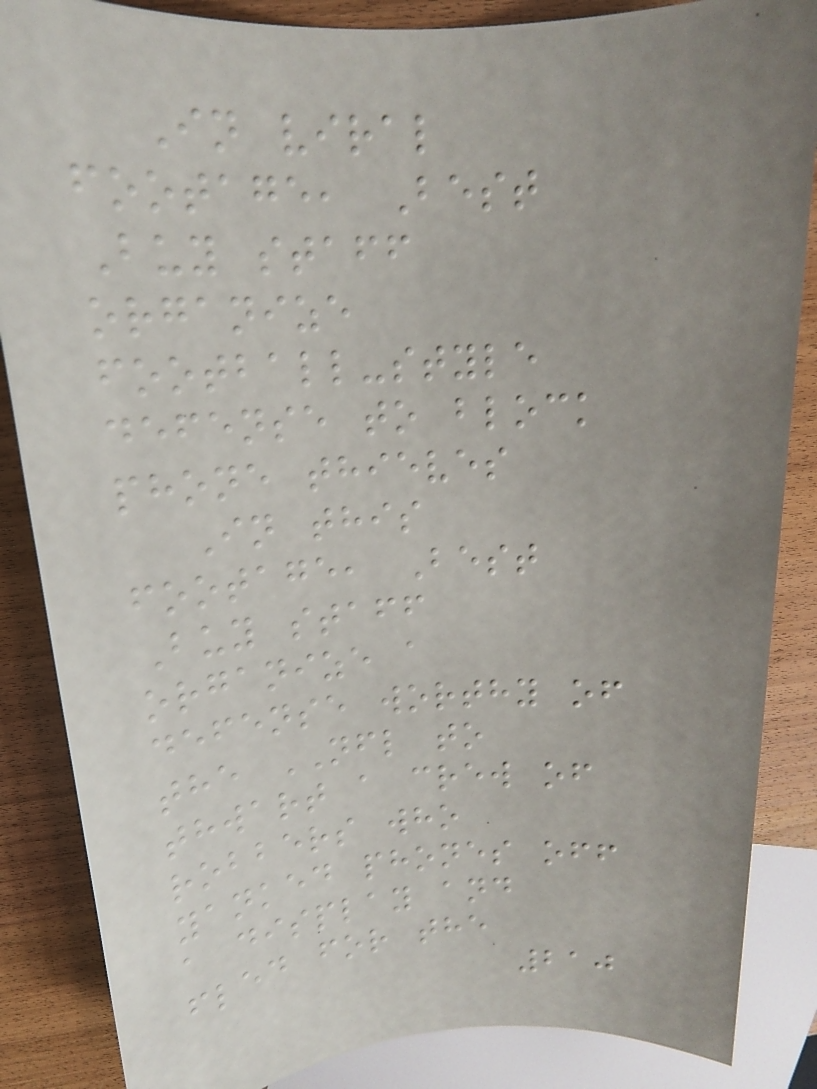In viral
footage, Best
Buy staff
organize
football-style
defense to block
phone thieves
In this
footage, Best
Buy staff
organize a
defense worthy of
the NFL to
thwart a crew of
robbers who
yanked phones off
a display and
fled for the
210
